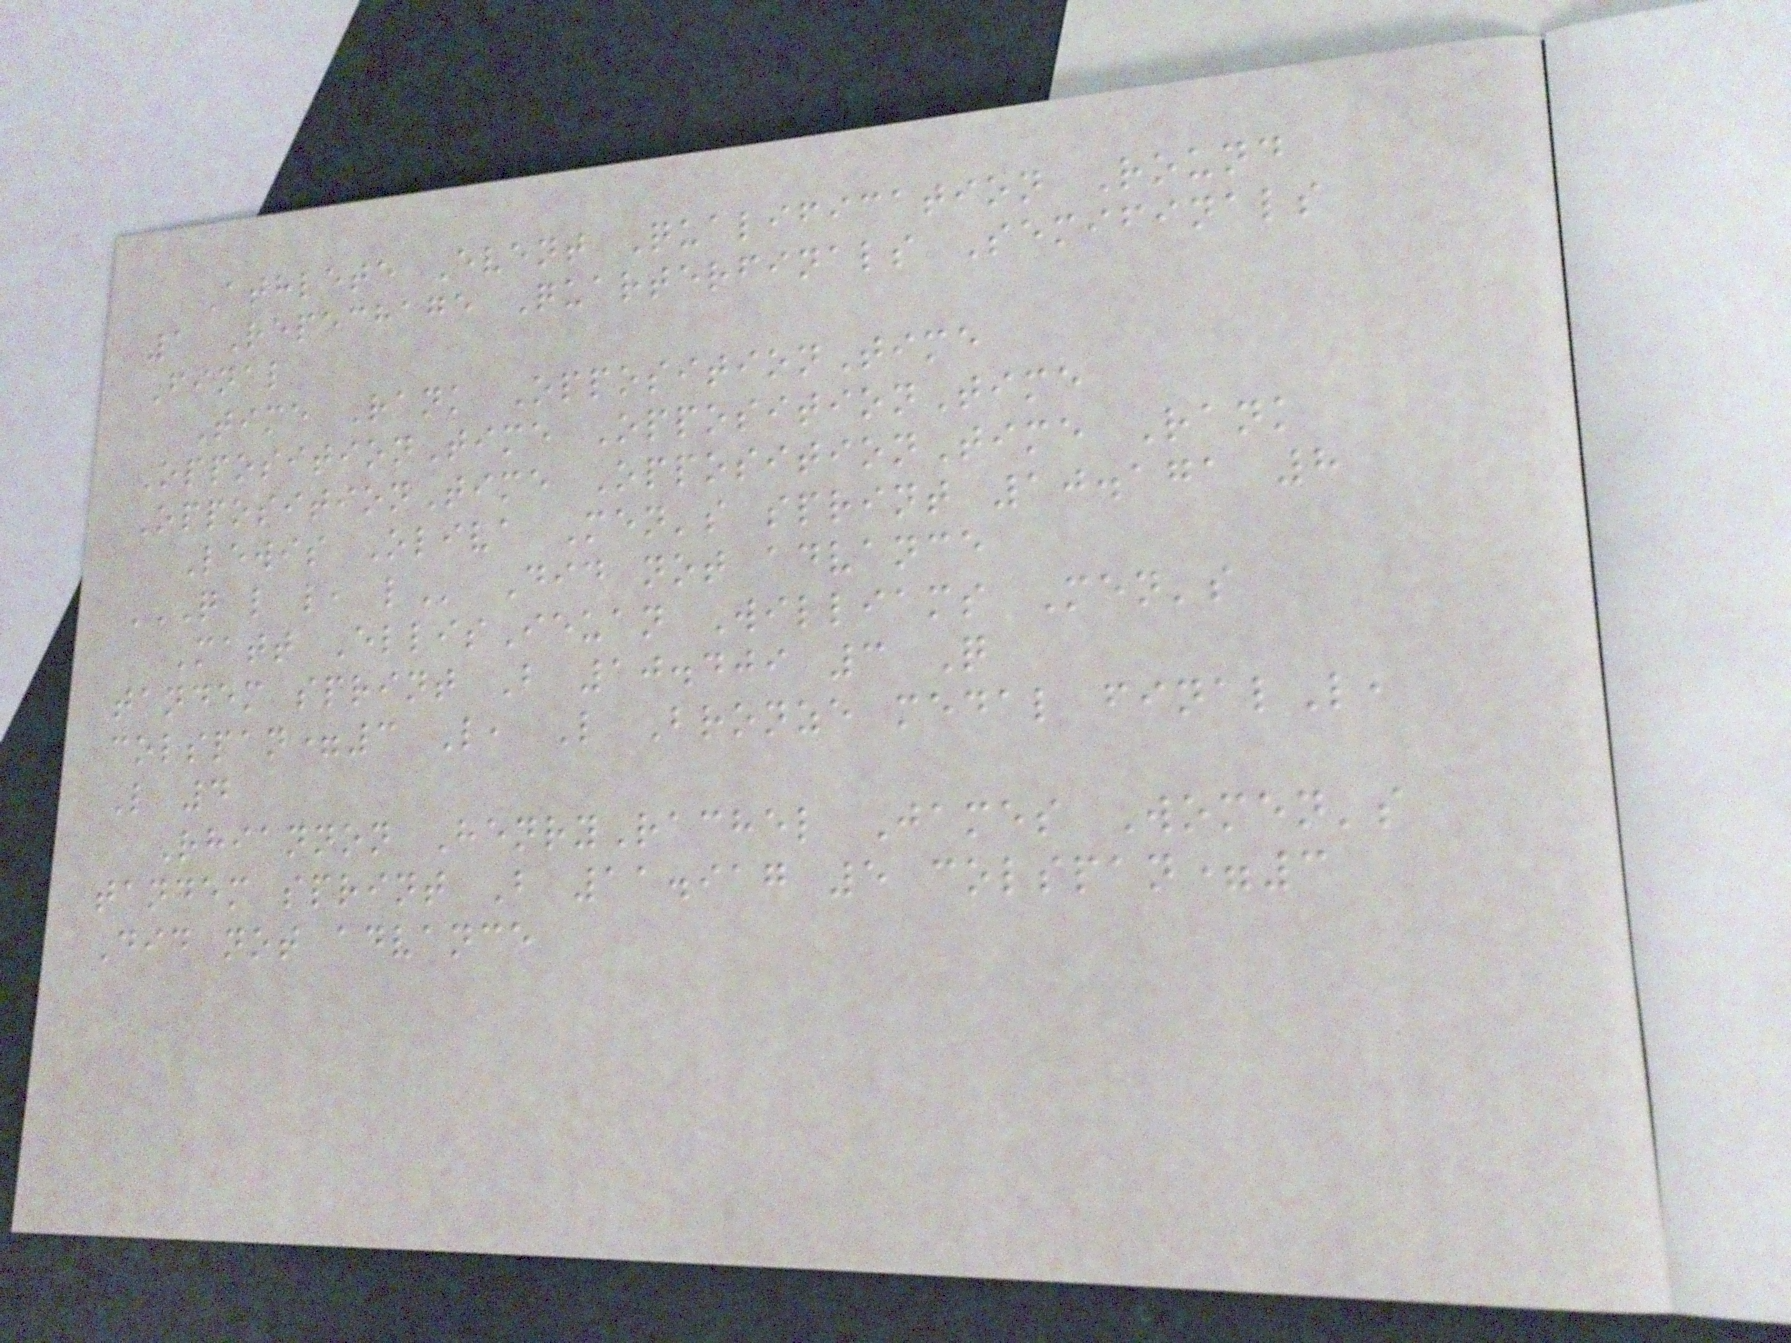Athlete Event Qualification Round
1 Repechage Quarterfinals Semifinals
Final
Time Rank OppositionTime
OppositionTime OppositionTime
OppositionTime OppositionTime Rank
Lewis Oliva Men's sprint 10.171 8
Q L L, L Did not advance
Matt EllisIeuan Williams Men's
tandem sprint B 10.409 3 Q
colspan=3 L, L Bronze medal finalL,
L 4
Rhiannon HenryRachel James Women's
tandem sprint B 11.917 5 colspan=3
Did not advance
